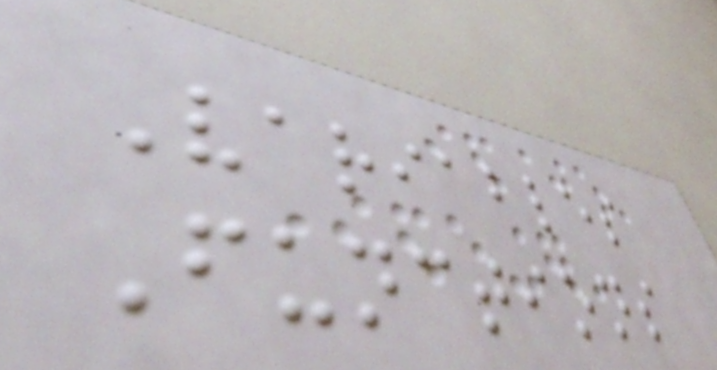Variables
Functions
